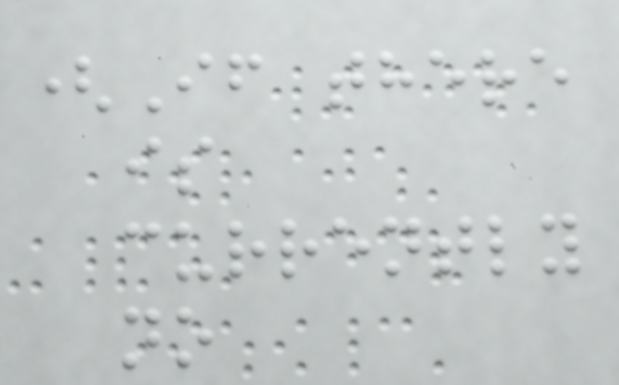(If there
is
currently
no
